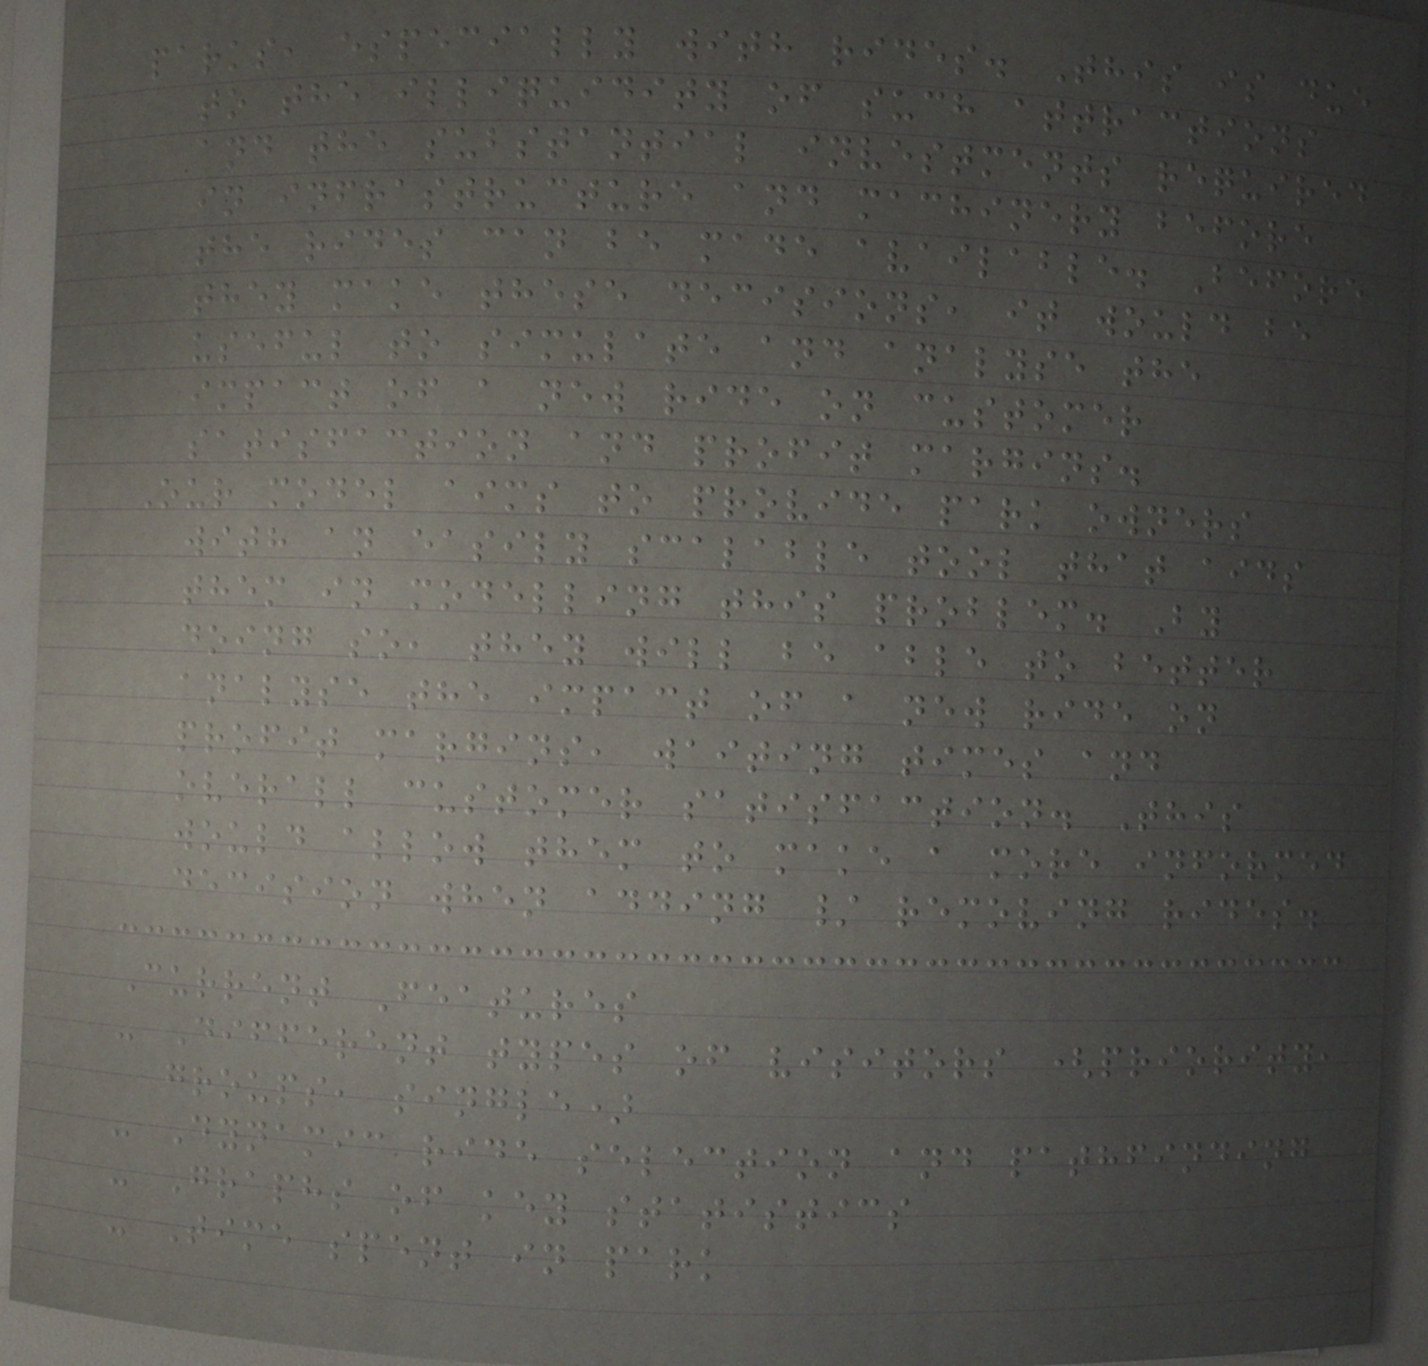parks, especially with rides. This is due
to the illiquidity of such attractions
and the substantial investments required
in infrastructure and machinery before
the rides can be made available. Before
they make these decisions, it would be
useful to simulate and analyse the
impact of a new ride on customer
satisfaction and profit margins.
Our model aims to provide park owners
with an easily scalable tool that aids
them in modelling this problem. By
doing so, they will be able to better
analyse the impact of a new ride on
profit margins, waiting times and
overall customer satisfaction. This
would allow them to make a more informed
decision when adding / removing rides.
Current Features
- Different types of visitors (priority,
groups, single)
- Dynamic ride selection and pathfinding
- Graphs of key statistics
- Time spent in park
